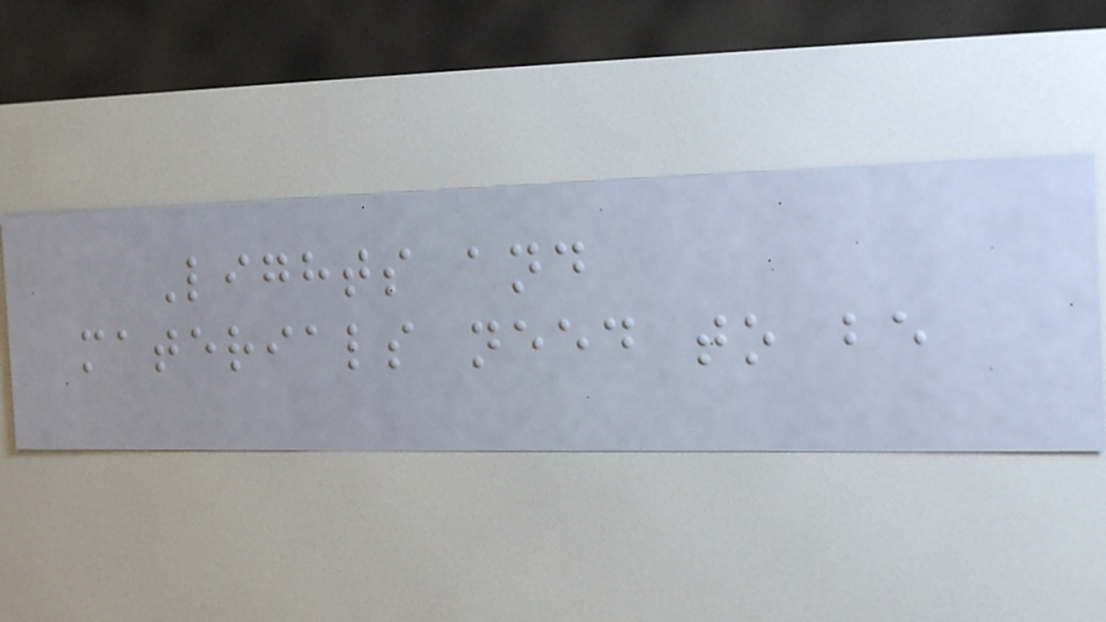Lights and
materials need to be
